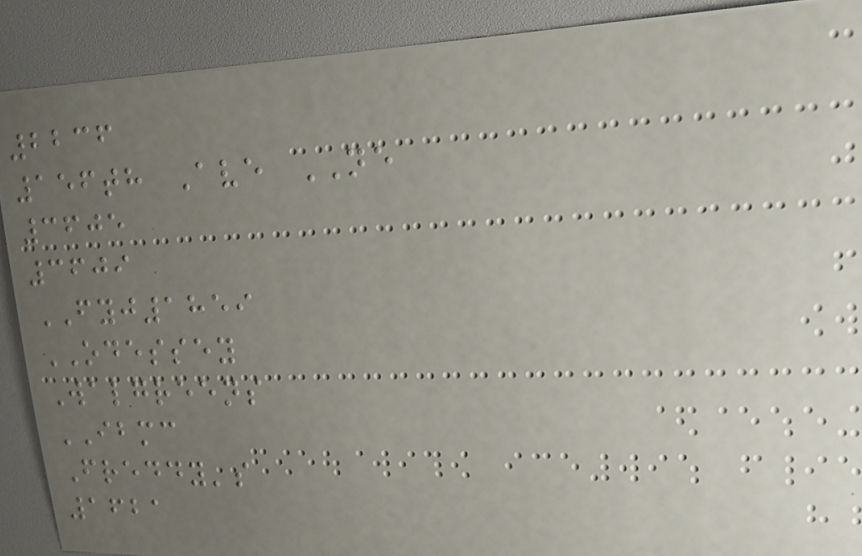2236
156th Ave NE
3605
3609
FYJ1859
ODESSEY
Walgreens
IBMC
Freddy's
1621
